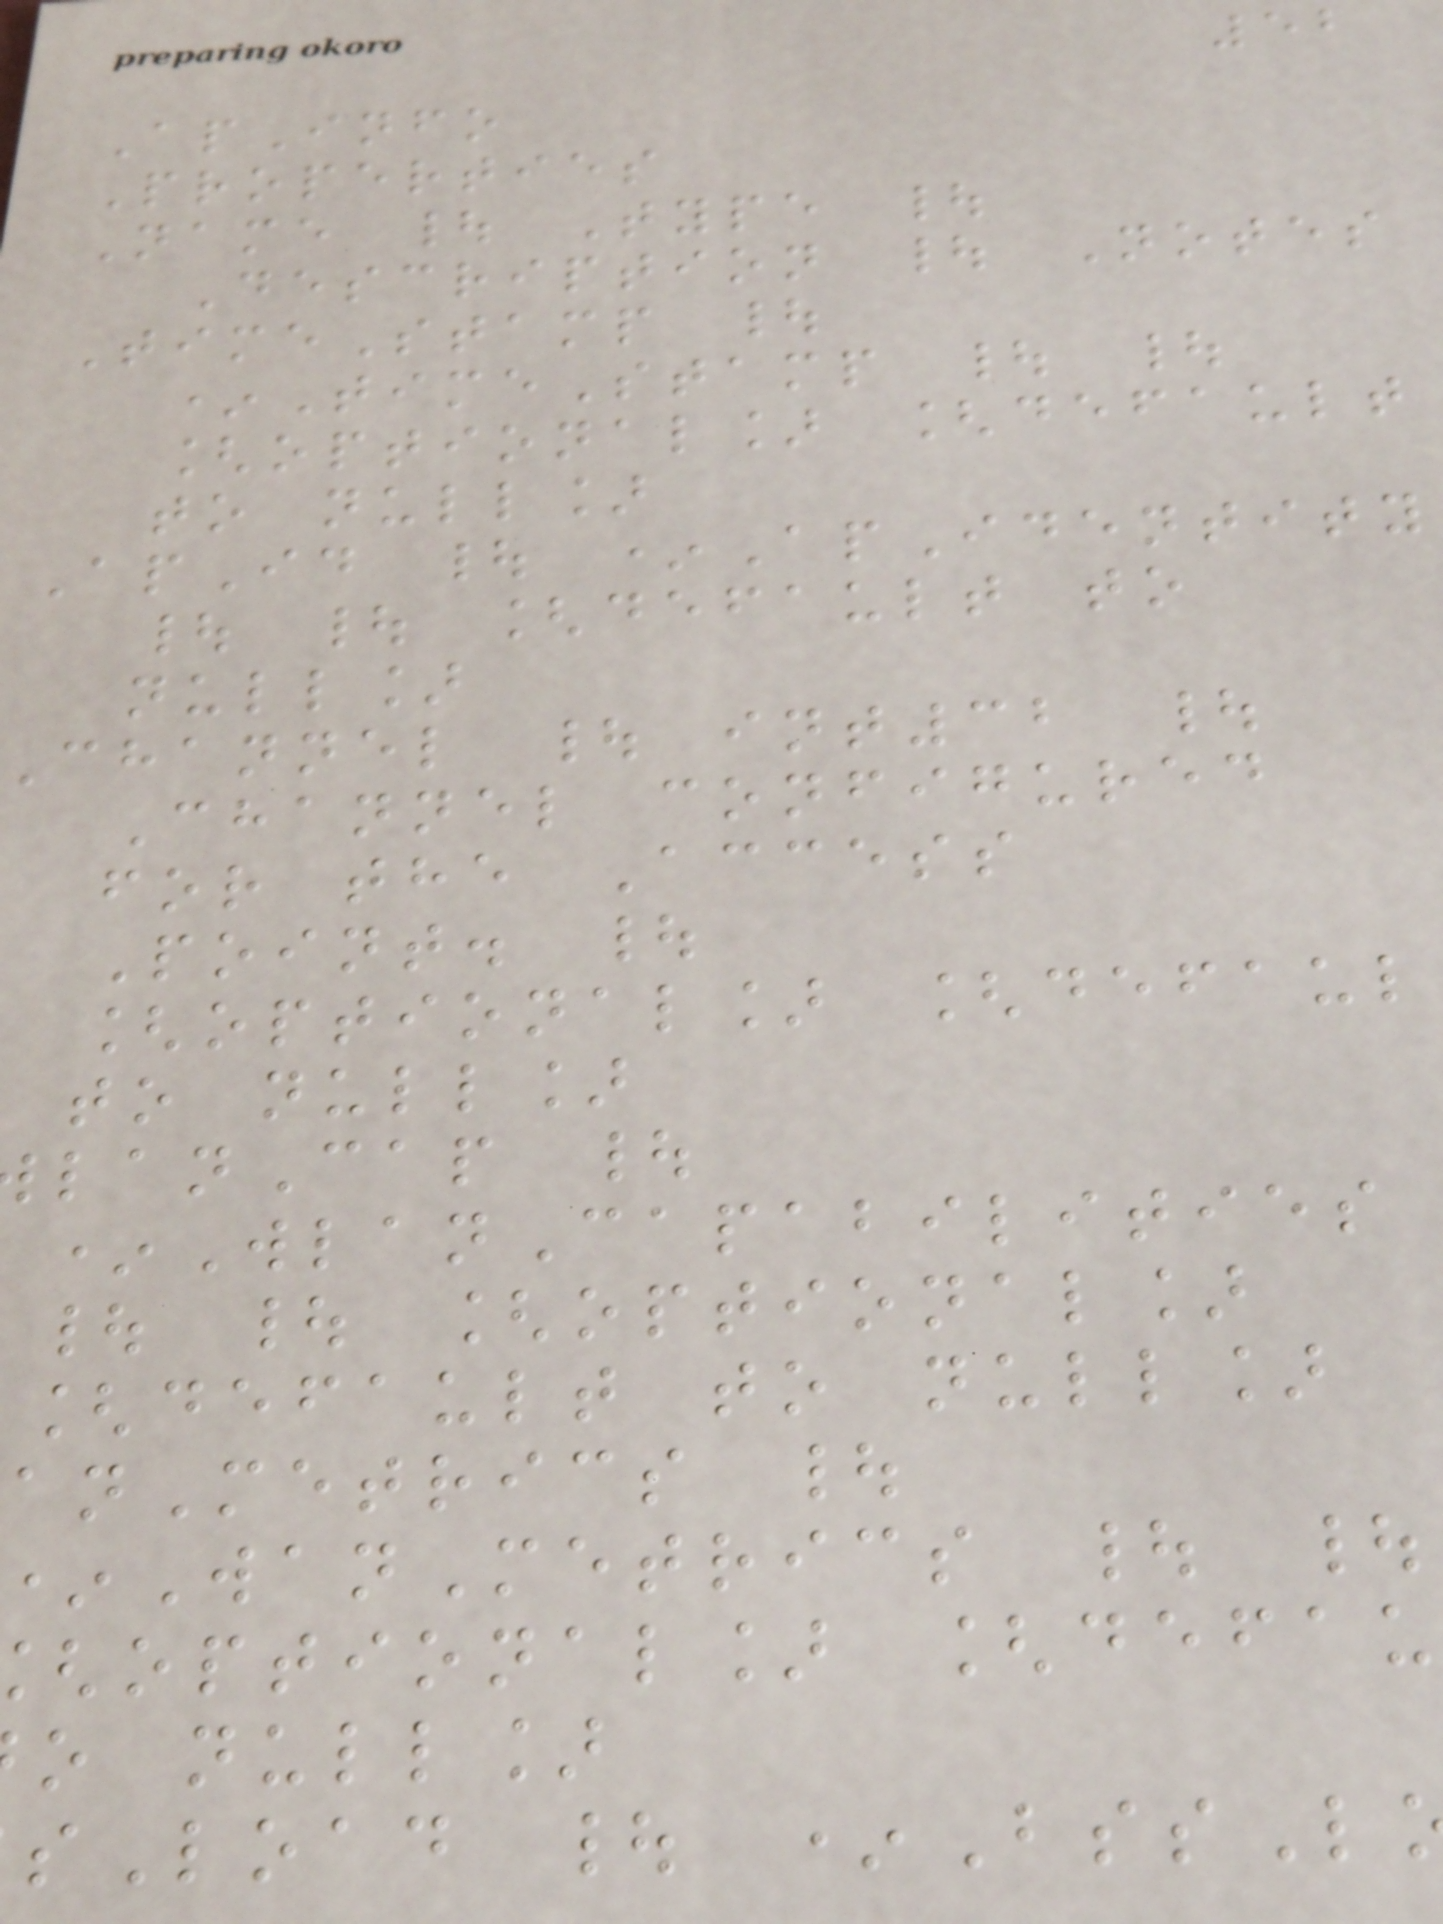52
ApInfo
Properties
Name | Type |
Description | Notes
TimeStamp |
*TimeStamp | |
[optional] [default
to null]
ApId | *ApIdentity
| | [default to
null]
channel | int32 |
Channel configured
for the Access
Point. |
[optional] [defaul
to null]
lanCap |
*WlanCapabilities
| | [optional]
[default to null]
anMetrics |
WanMetrics | |
optional] [defau
o null]
sLoad | *BssL
